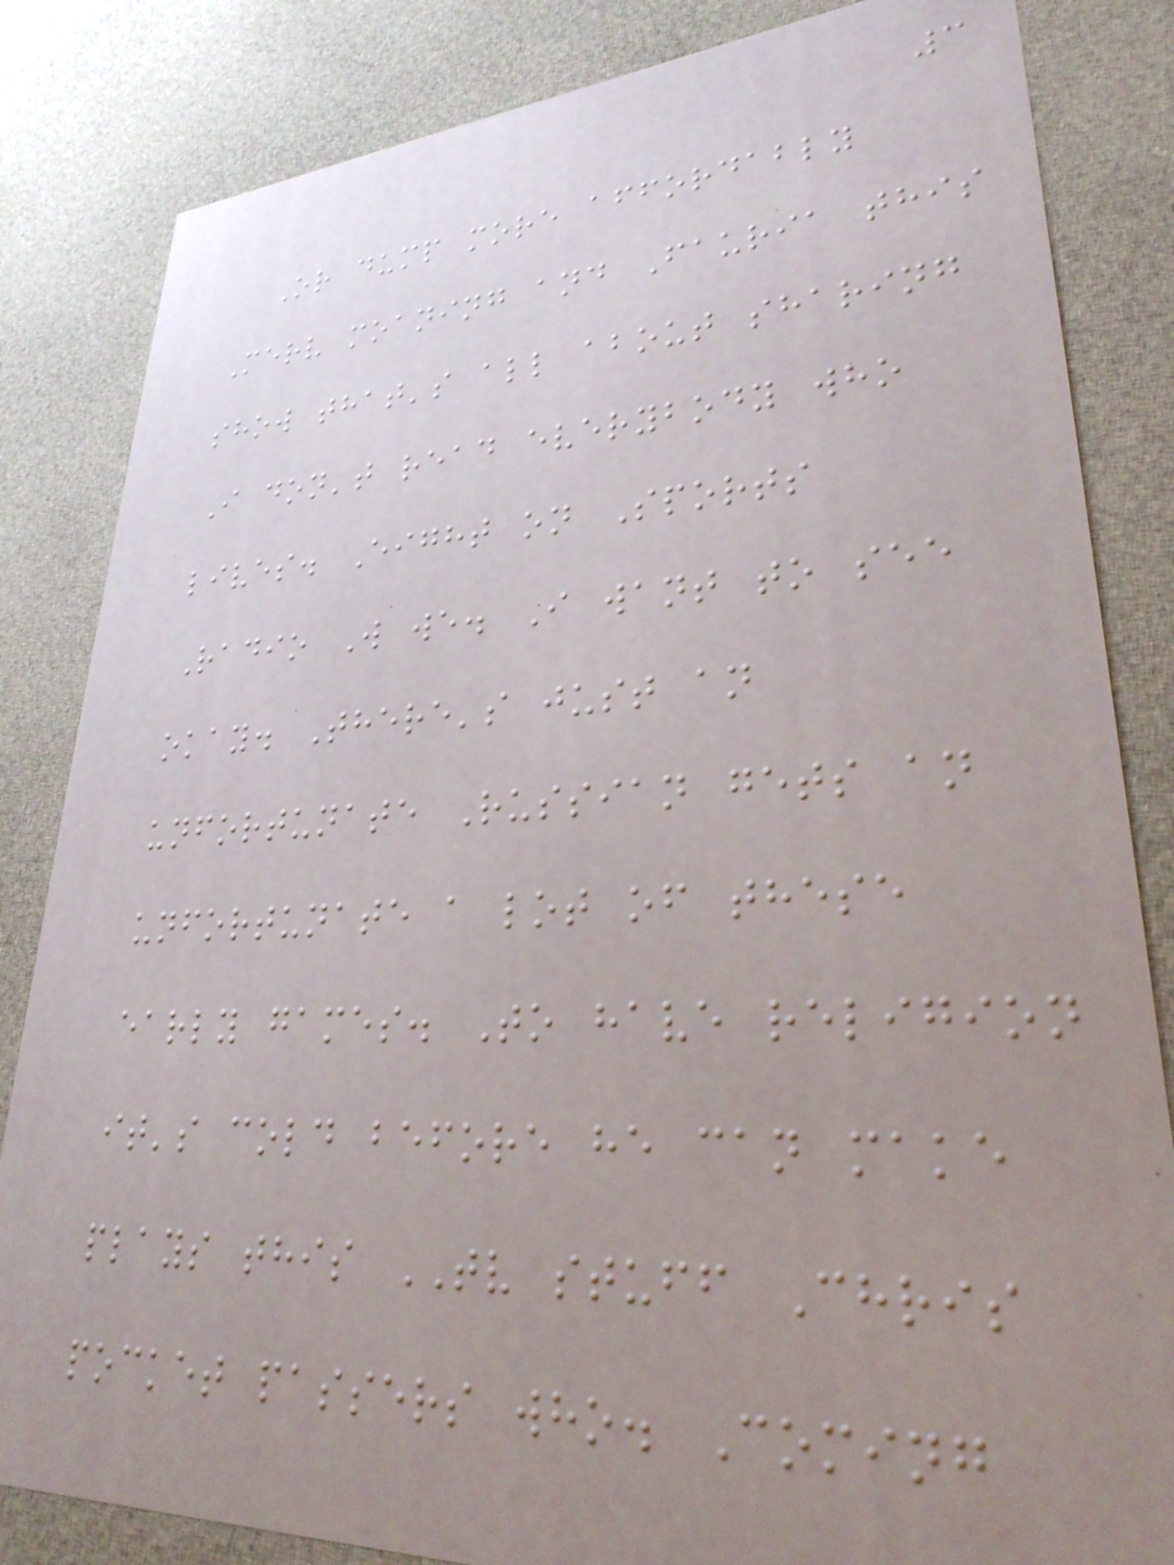3
Or dump more affordably
Merv moaning and Fauria this
show that's all about sharing
I don't read everybody who
lives. Eight on Sports
Radio W we. I want to see
okay. There's just an
unfortunate Russian gets an
unfortunate a lot of these
early games. To have religion
it's cold before he can make
plays this TV stuff Chris
pocket passers who. Coming
